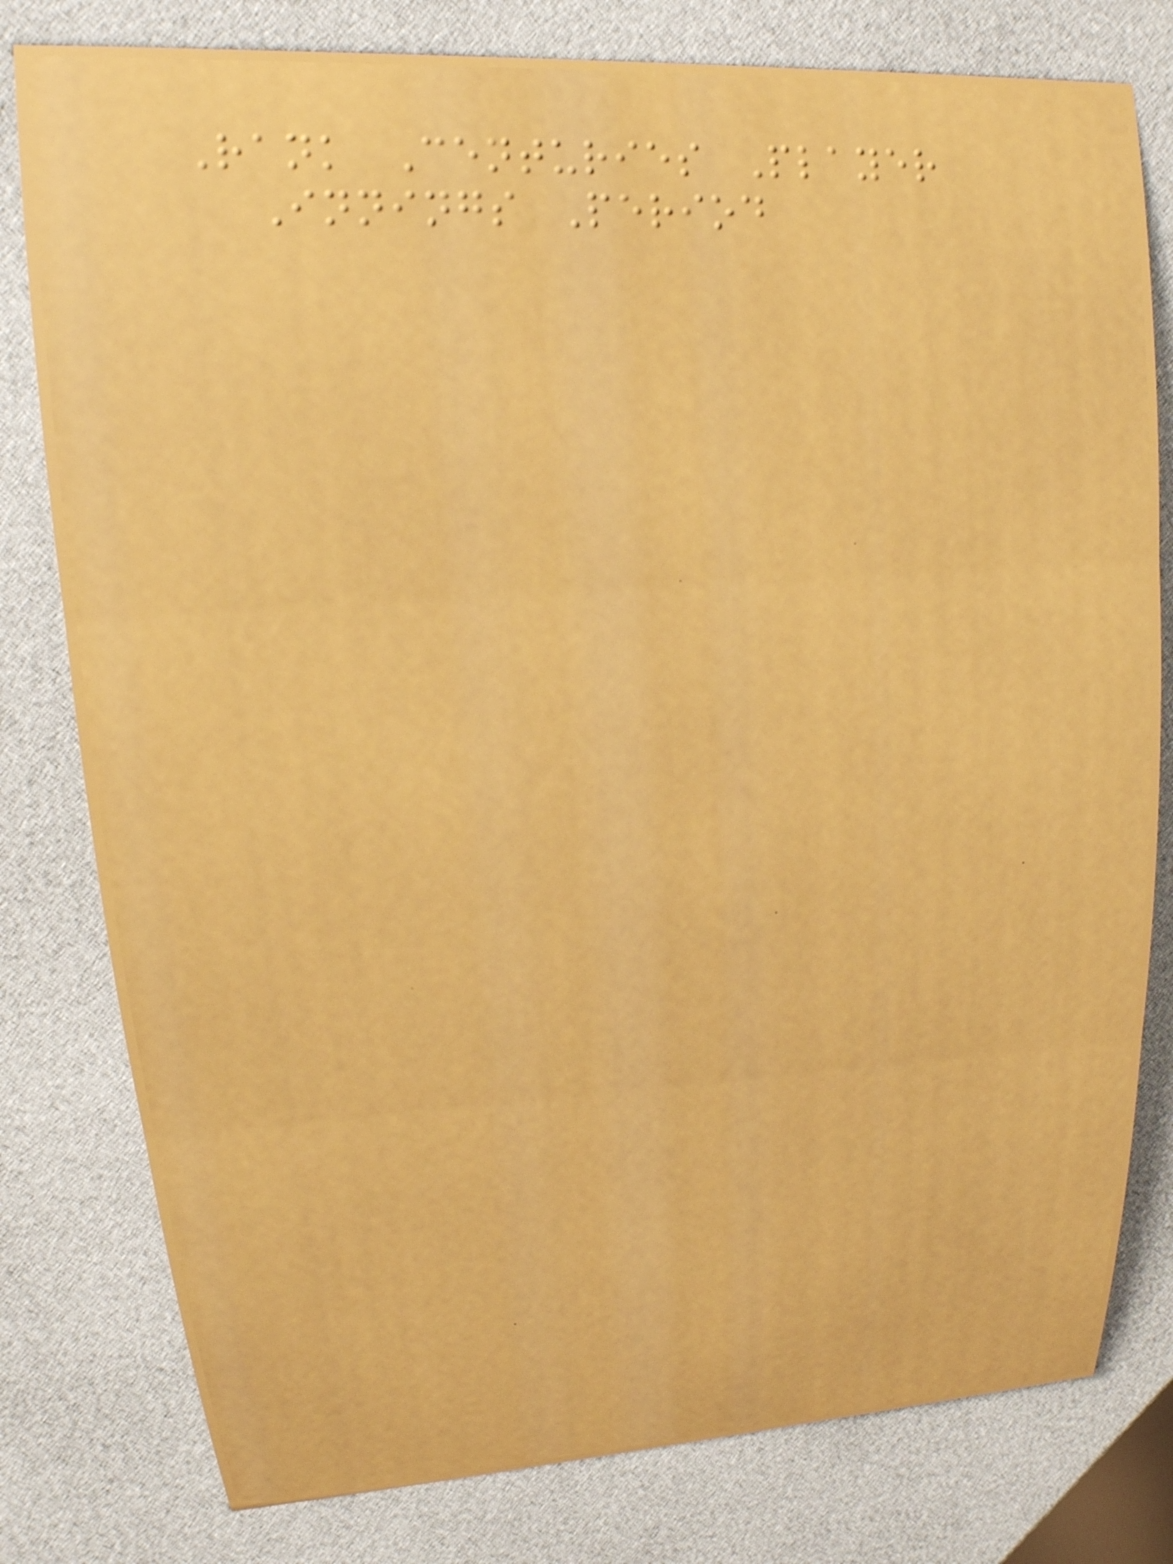Rank Centuries Player
Innings Period
